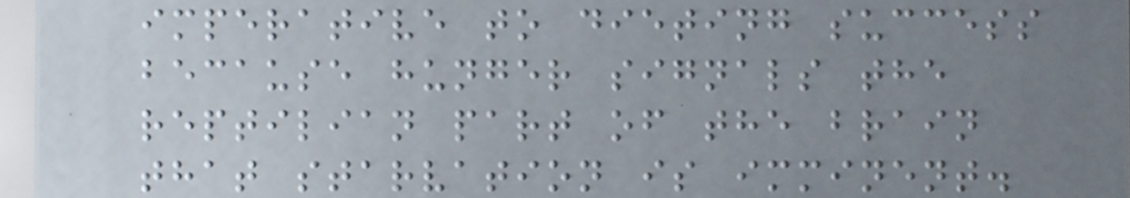imperative to dieting success
because hunger signals the
reptilian part of the brain
that starvation is imminent.
